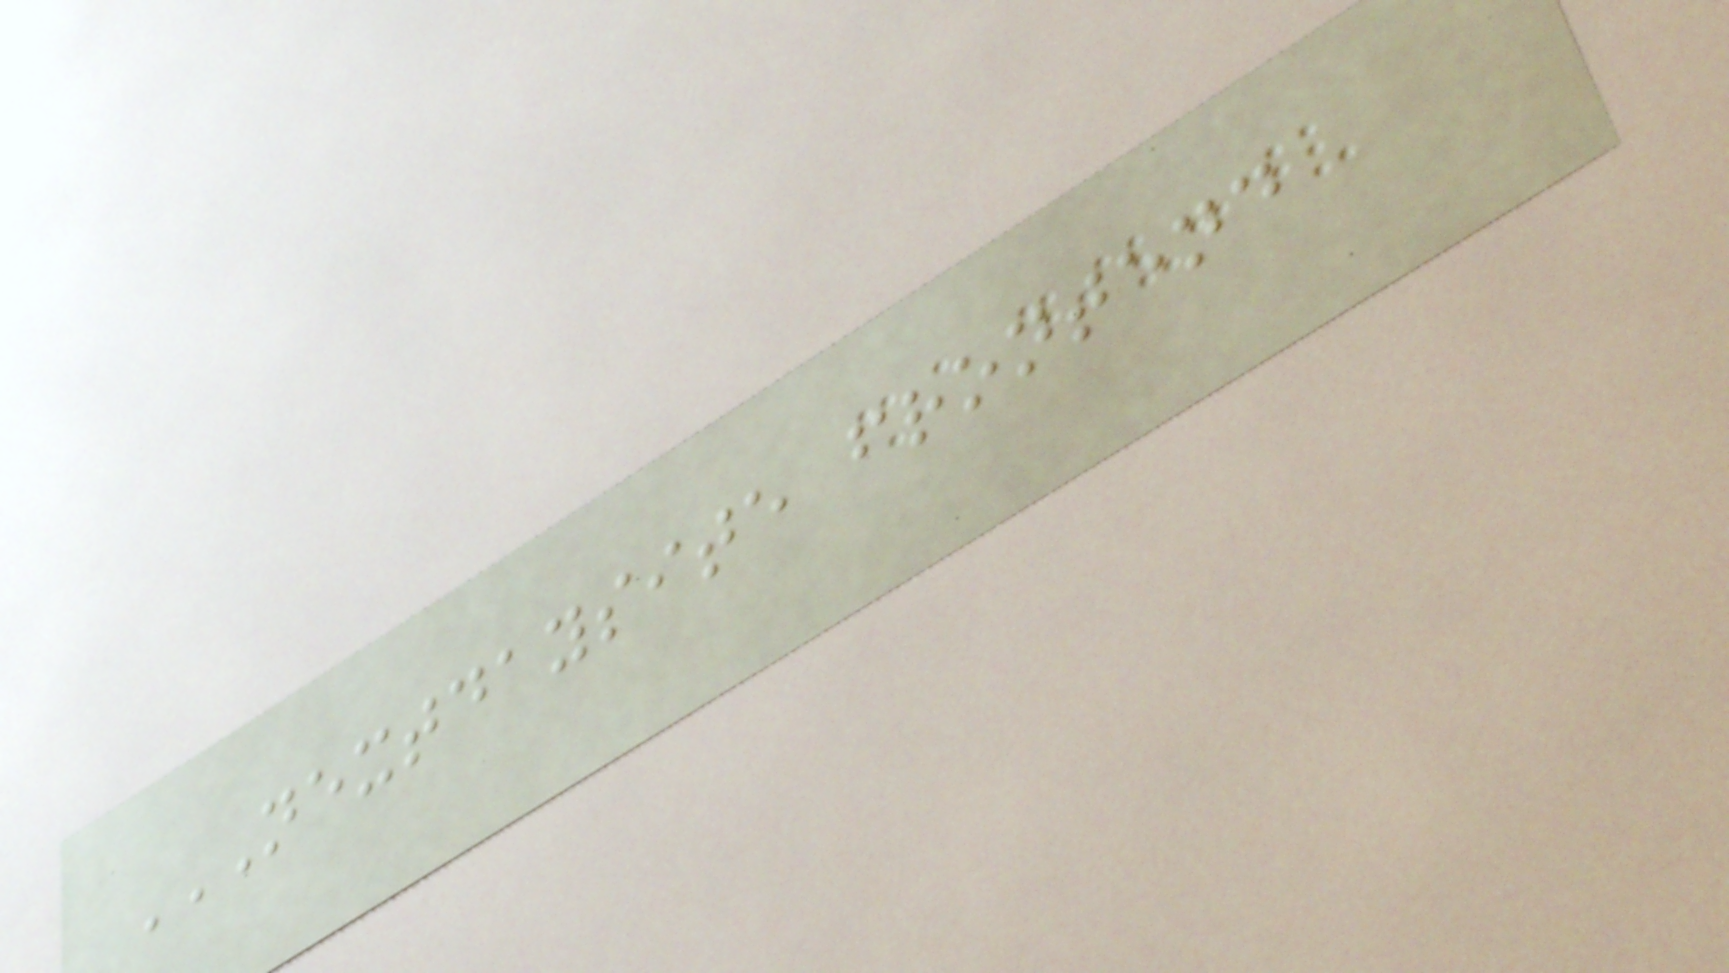NEXTDAYSITE FRONTEND
